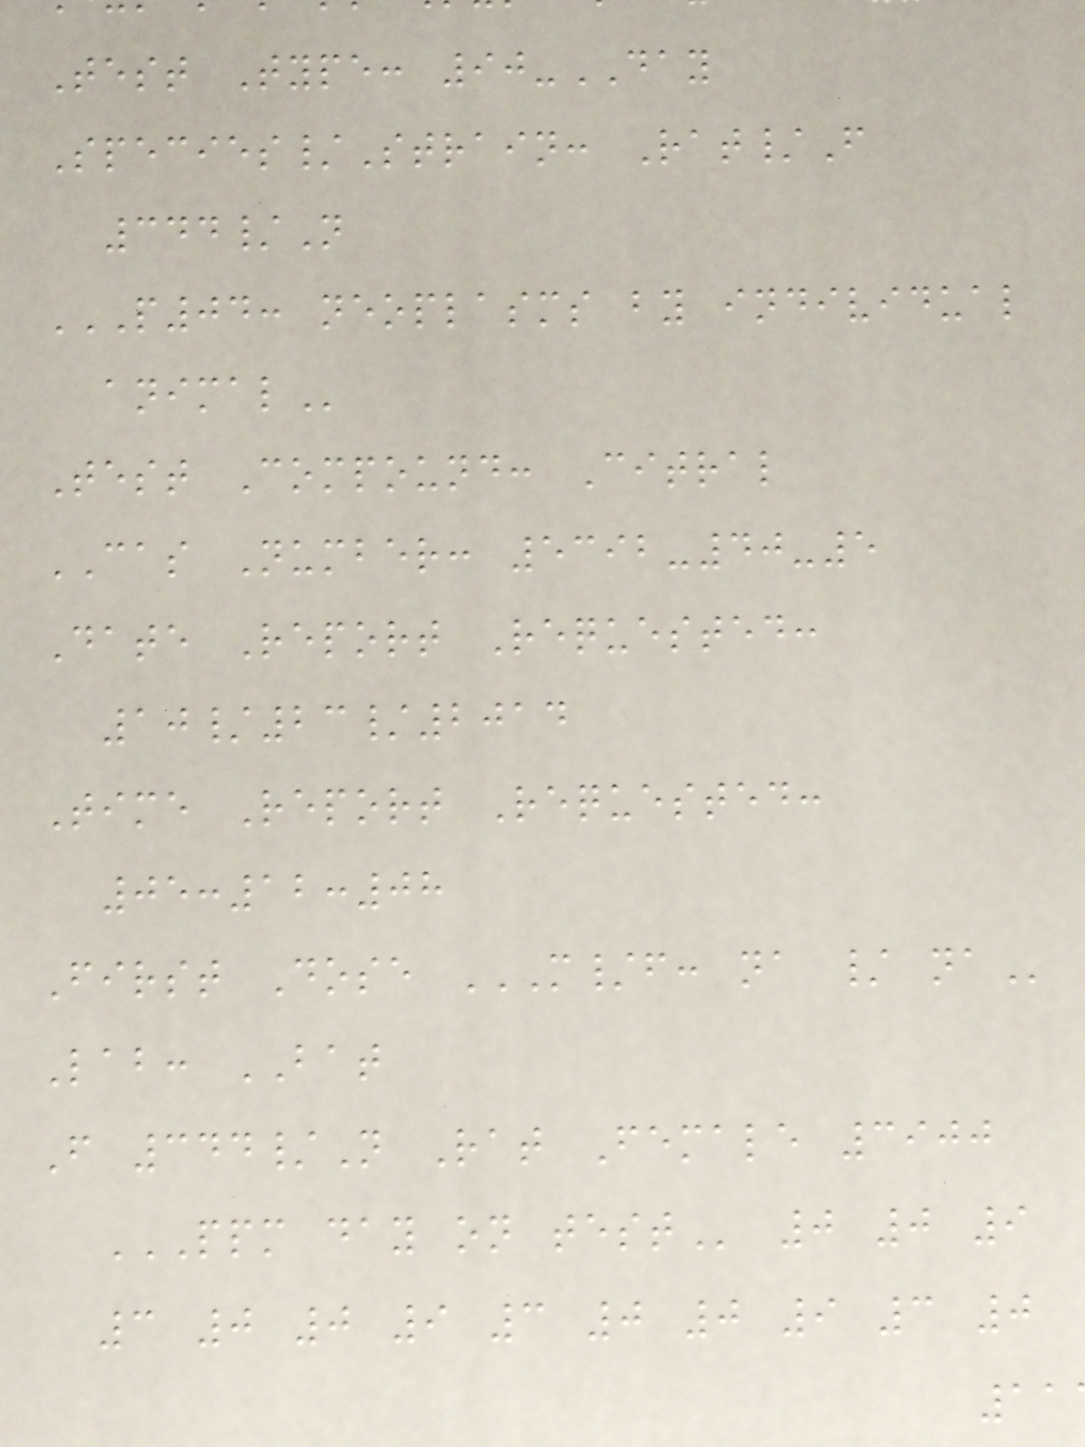Test Type: 90-DAY
Species/Strain: Rat/F
344/N
P04: NEOPLASMS BY INDIVIDUAL
Test Compound: Citral
CAS Number: 5392-40-5
Date Report Requested:
10/23/2014
Time Report Requested:
05:12:08
First Dose M/F: NA / NA
Lab: BAT
F 344/N Rat Female 3900
PPM DAY ON TEST 0 0 9
3 0 0 9 3 0 0 9 3 0
